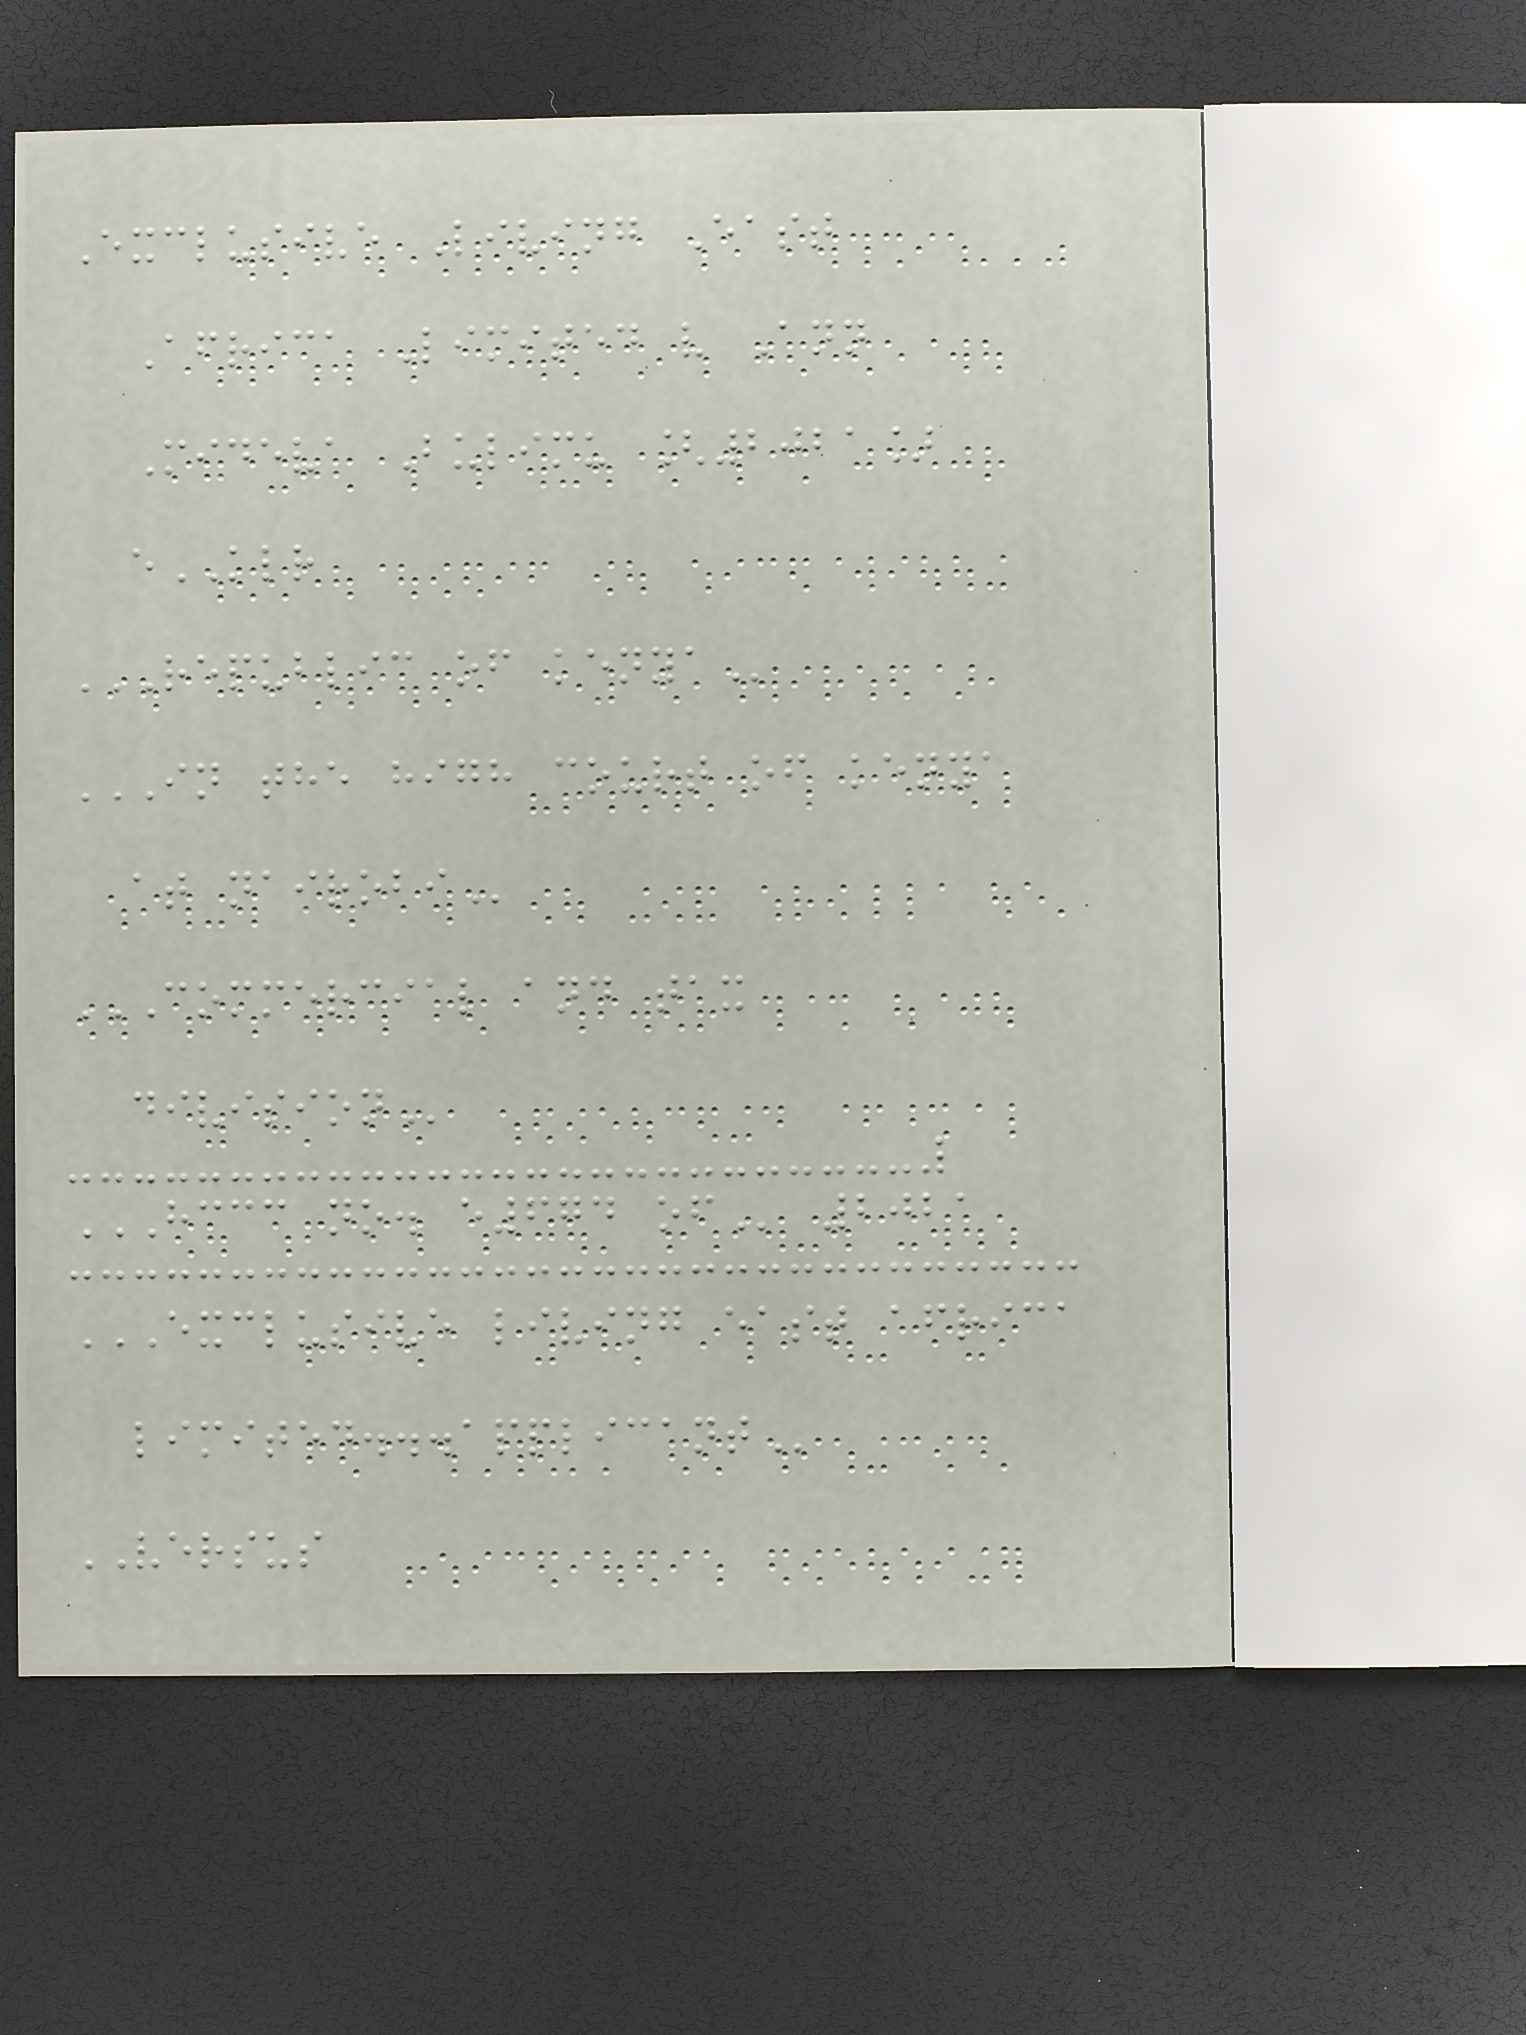Exclusive Living East
Africa Limited v Ann
Mideva Bulimu [2021]
eKLR
REPUBLIC OF KENYA
IN THE HIGH COURT OF KENYA
AT NAIROBI
COMMERCIAL AND TAX
DIVISION
HCCC NO. E674 OF 2021
EXCLUSIVE LIVING EAST AFRICA
LIMITED...APPLICANT
VERSUS
